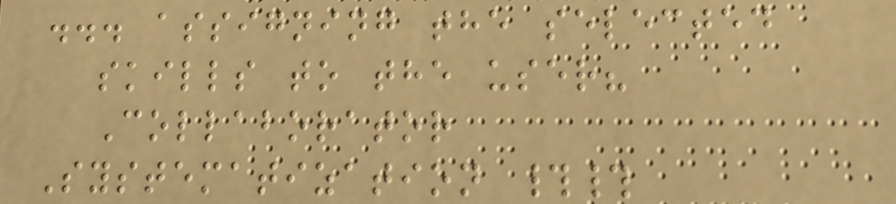... assigning the selected
skills to the user?
Collaborator
Systematization ##
